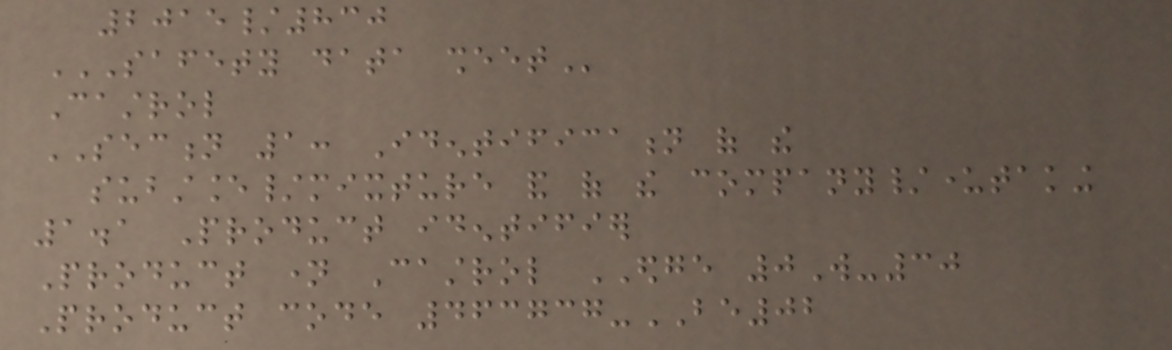2015/830
SAFETY DATA SHEET
Castrol
SECTION 1: Identification of the
substance/mixture and of the company/undertaking
1.1 Product identifier
Product name Castrol EDGE 0W-30
Product code 463737-BE02
